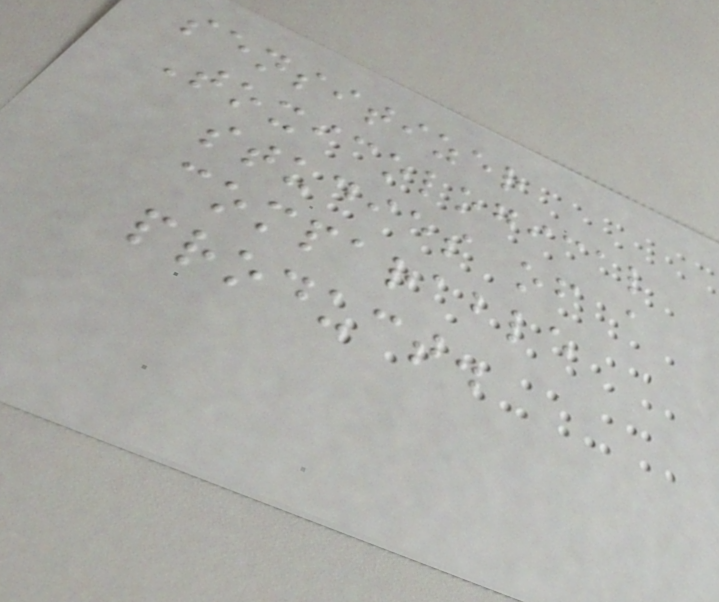sensitizer
Toxicological
studies of a
comparable
product.
